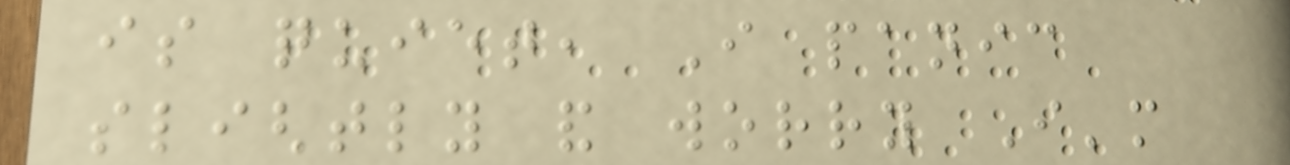is quiet, I panic
slightly and worry I'm
